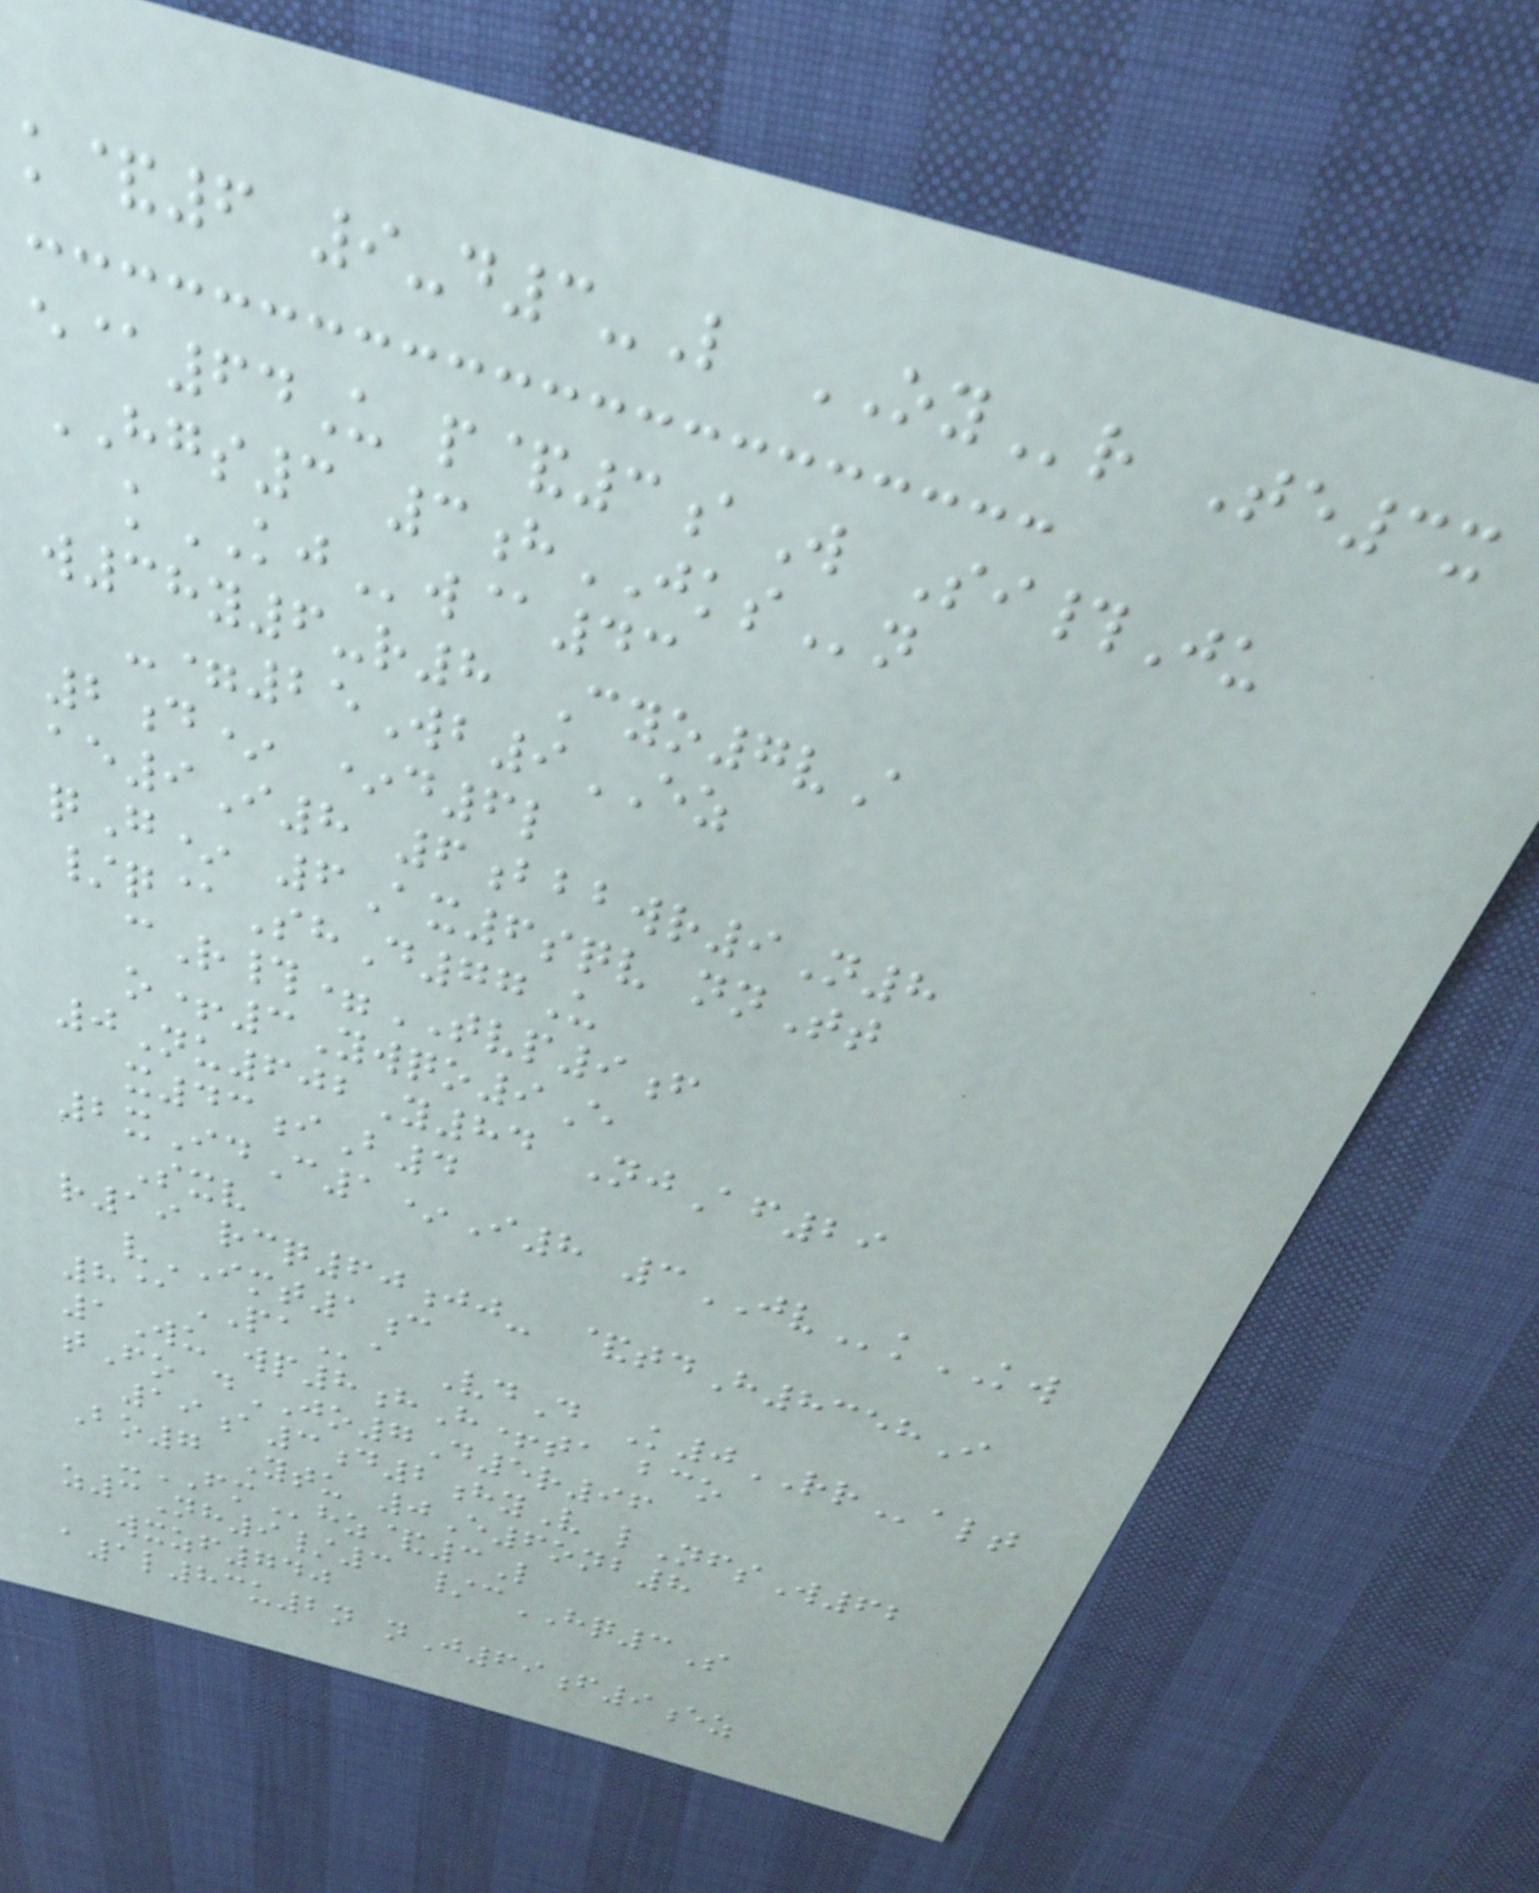k&6 9-d3-L OYr Te3x
e@64U p&3aW Si#Ju
HGS3 3hJKSn
kKJw@43
w38y6-r8 Cyo7vA
-=25Wb9EZ
2d* *d6l
ae9I8 6bbbwr9N8
qG* 6Ax6sqv nnTt
/q@ShD77U
cR#=TVP9f
o+3Ywqo9E
0Nu602Y84 NjAf29
x43iB4
2xIdC1*I8 3JVkKW
Sxv
r19 rcq60jj- &tdH8358I
vIMT1c
8@PAa VdD K0RRalt
1Wu wp8hH+ta bco
tFo dJO7D5r96
19a3d2hyV lNfsW62
Bo7 Ytu 0E6onb8
-FMhz&3L
z3Nh9/3 /cHQ3S
wxzf740
a1l83u2n nJ69f9ez
